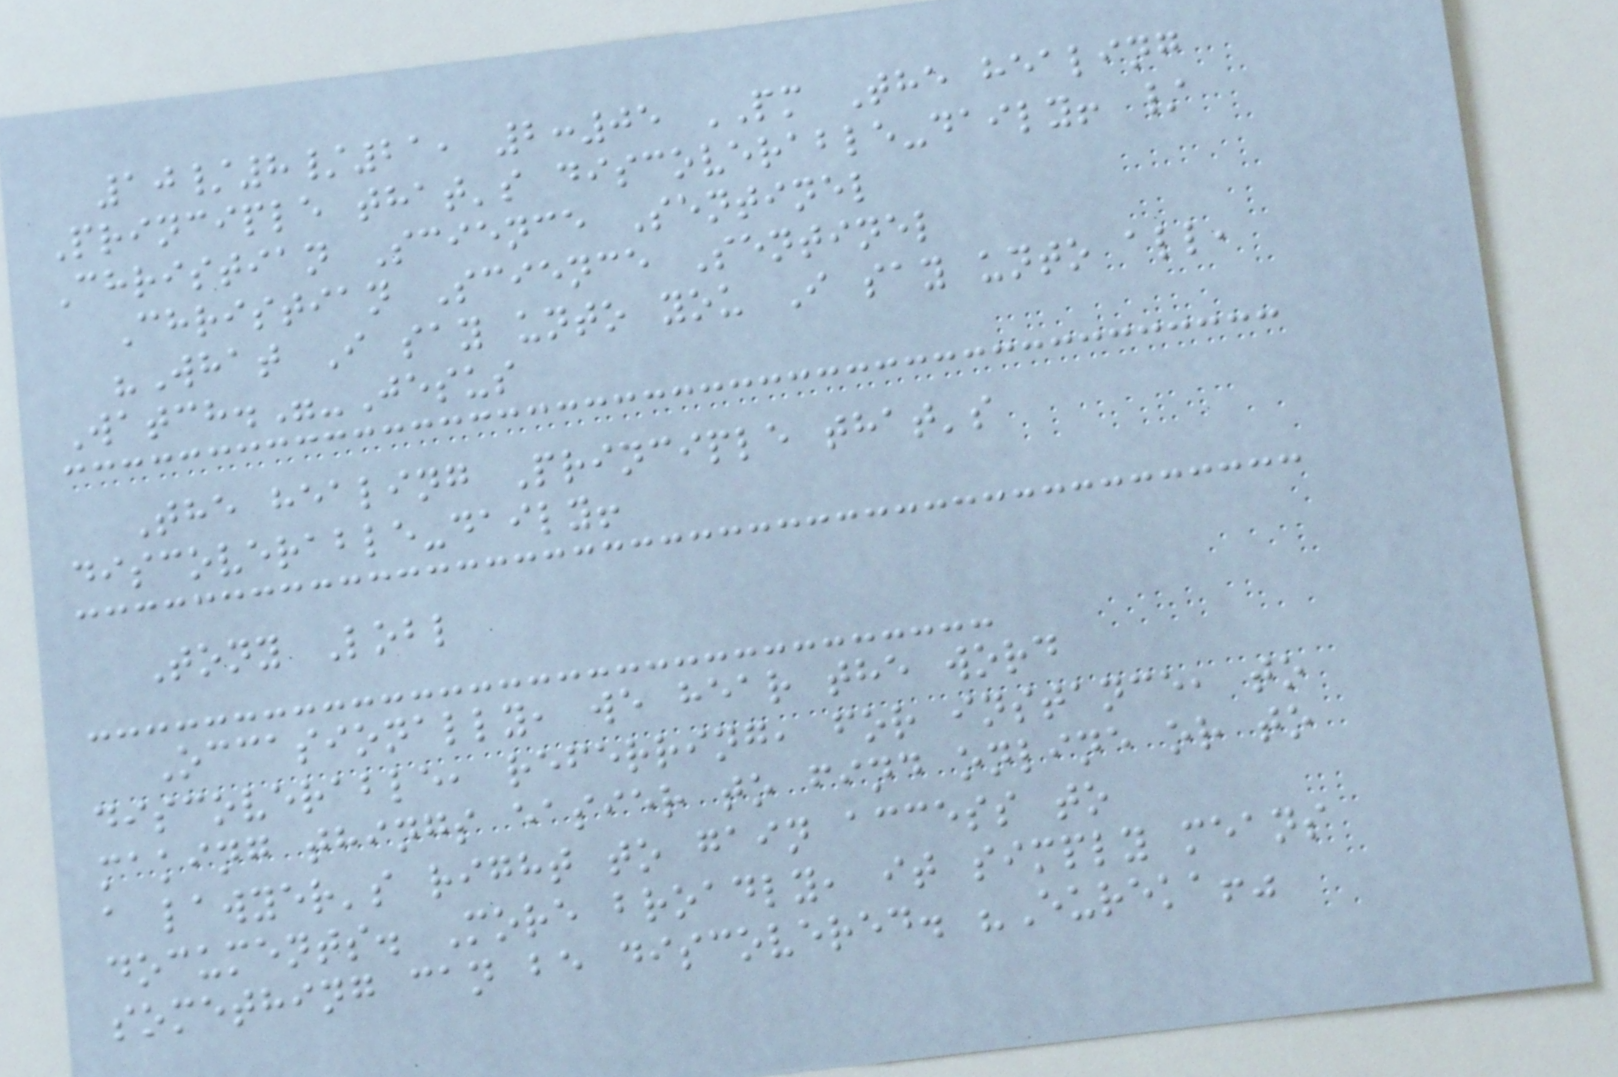10/8/21, 2:05 PM The healing
Principle that's discoverable-daily! /
Christian Science Sentinel
Christian Science Sentinel
"What I say unto you I say unto all,
Watch."-Jesus
The healing Principle that's
discoverable-daily!
Tony Lobl
Occasionally, we hear the word
discoverable, referring, for instance, to
making things easier to find online or to
a lawyer's right to gain access to
documents. More broadly, it simply means
something can be discovered. "Eureka!"
